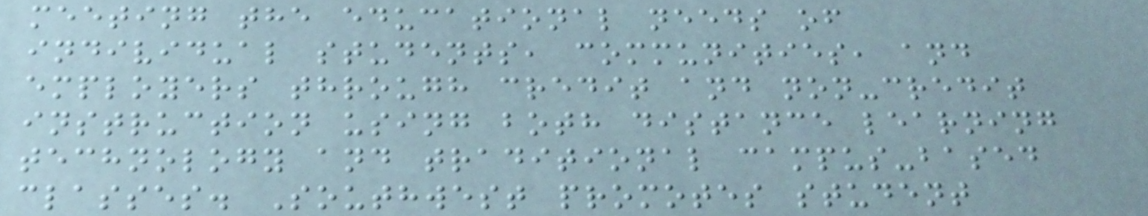meeting the educational needs of
individual students, communities, and
employers through credit and non-credit
instruction using both distance learning
technology and traditional campus-based
classes. Southwest promotes student
